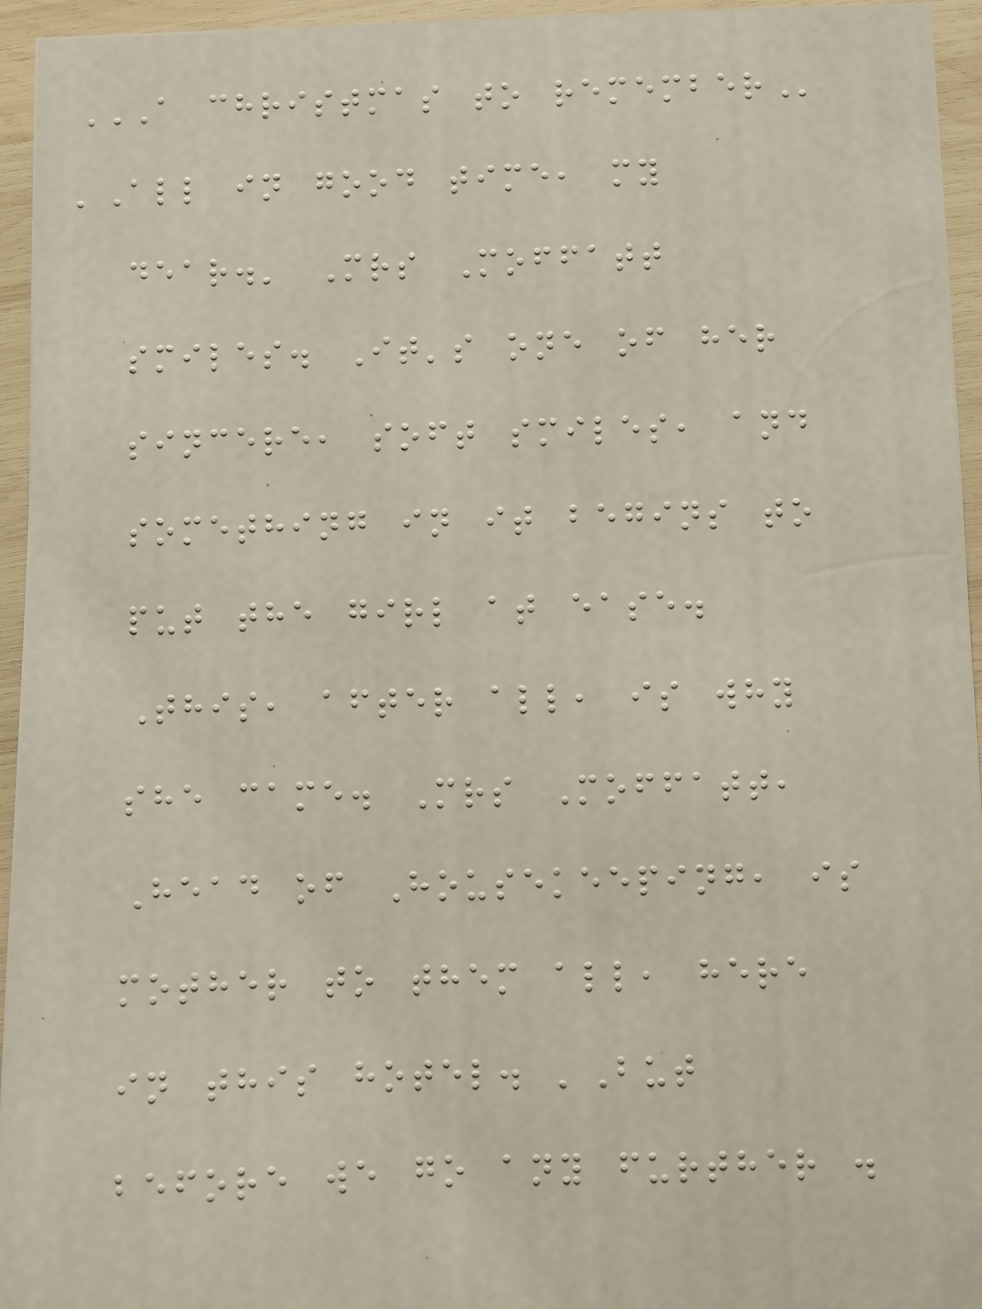A CHRISTMAS TO REMEMBER
'All in good time, my
dear.' Mrs Moffatt
smiles. It's one of her
sincere, soft smiles, and
something in it begins to
put the girl at ease.
This, after all, is why
she came. Mrs Moffatt,
Head of Housekeeping, is
mother to them all, here
in this hotel. 'But
before we go any further .
